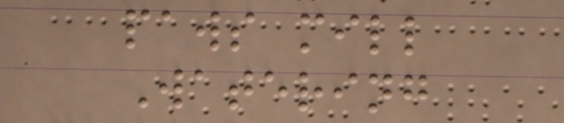paws mill
Watering
